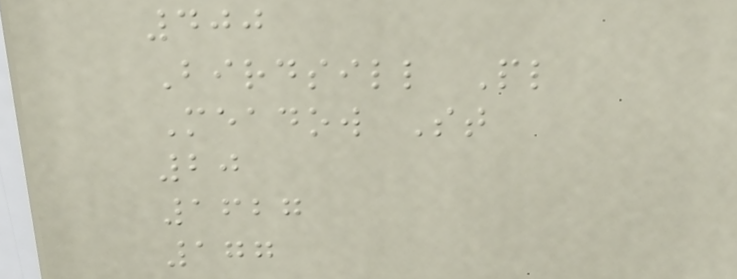400
Birdsill Pl
Meadow St
20
1627
177
